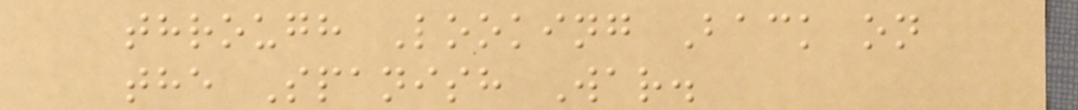through Looking Back on
the Spanish War.
